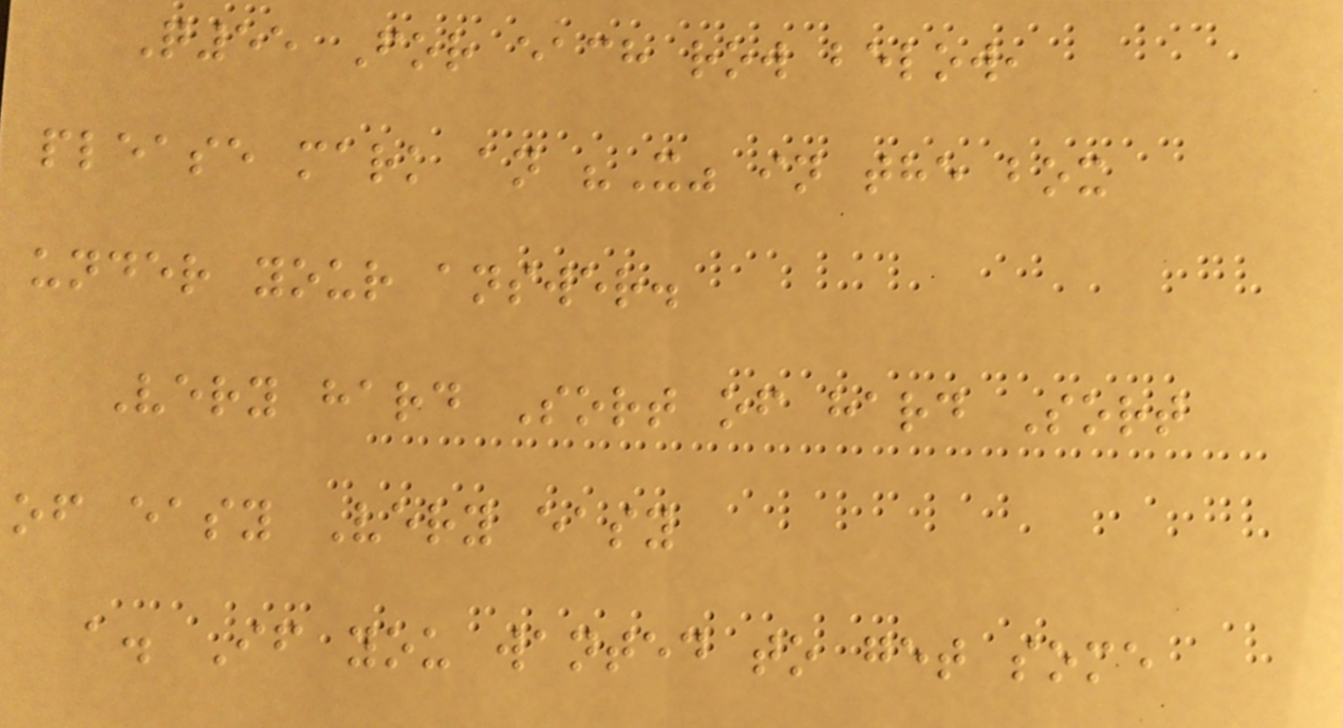Q55 For each row below,
please mark an "X" in the box
under your answer.
Very hard Sort of hard Sort
of easy Very easy
a. If you wanted to get some
